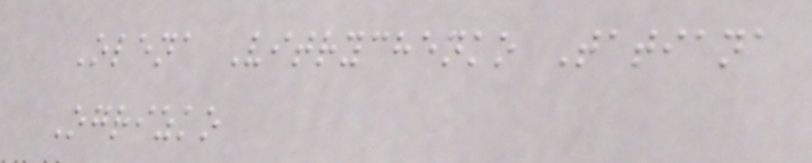Olena Vitrychenko Tatiana
Ogrizko
